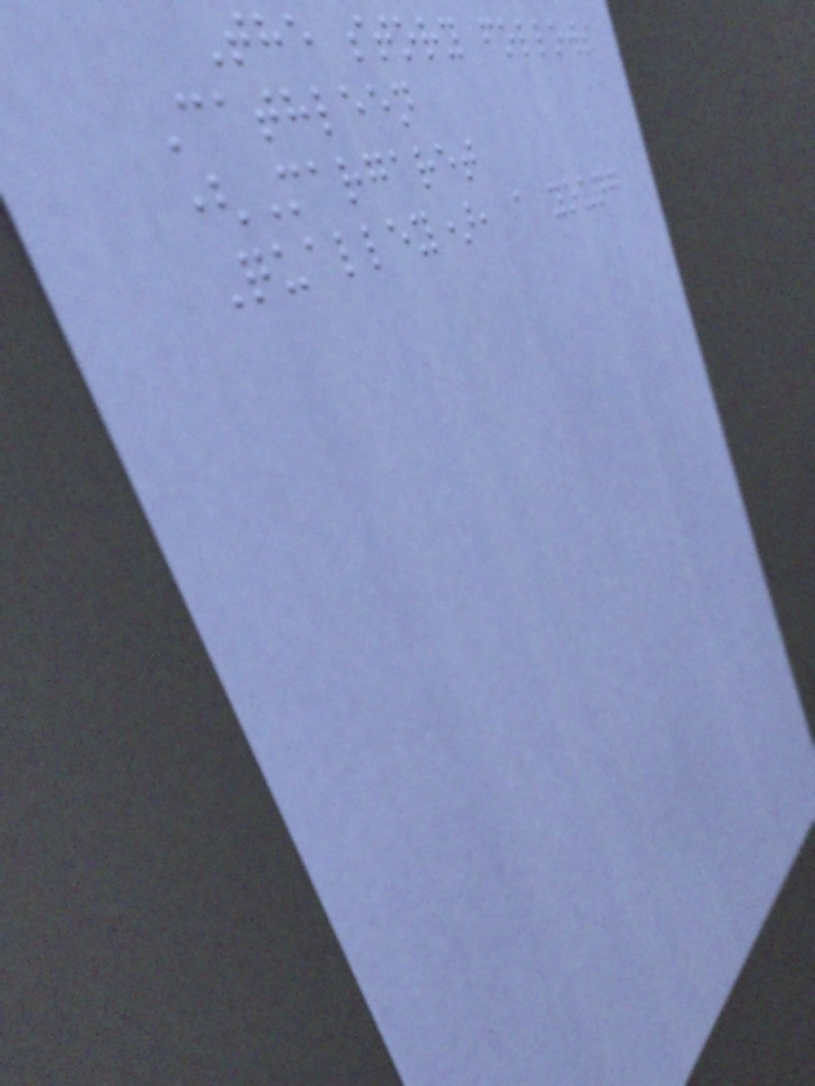The story follows
Cathleen
(Margaret
Qualley), a young
